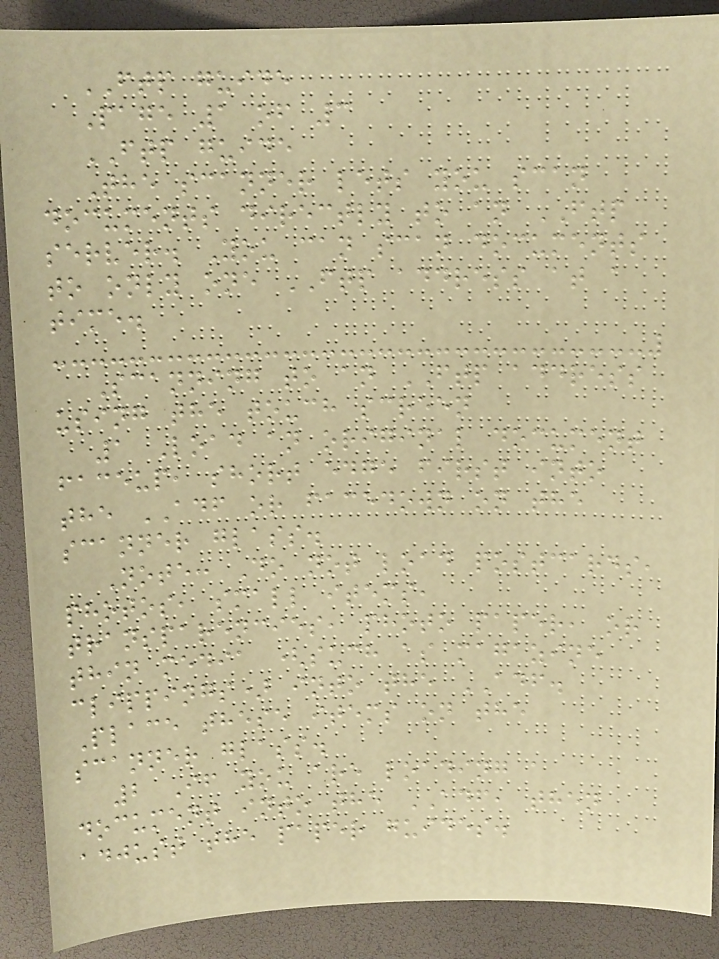FTP guide
Page 1 of 3
FTP guide
The scanner lets you scan
documents directly to an FTP
server. You can scan documents
to only one FTP address at a
time.
Scanning to an FTP address
using the touch screen
1 Load an original document
faceup, short edge first into
the ADF or facedown on the
scanner glass.
Note: Do not load postcards,
photos, small items,
transparencies, photo paper, or
thin media (such as magazine
clippings) into the ADF.
Place these items on the
scanner glass.
2 If you are loading a
document into the ADF, then
adjust the paper guides.
